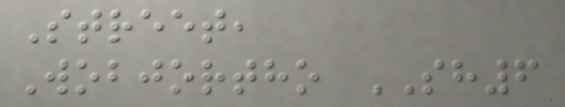Street,
Wobjortho SH6
